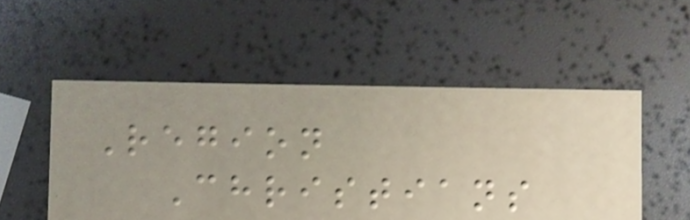Region
Christians
